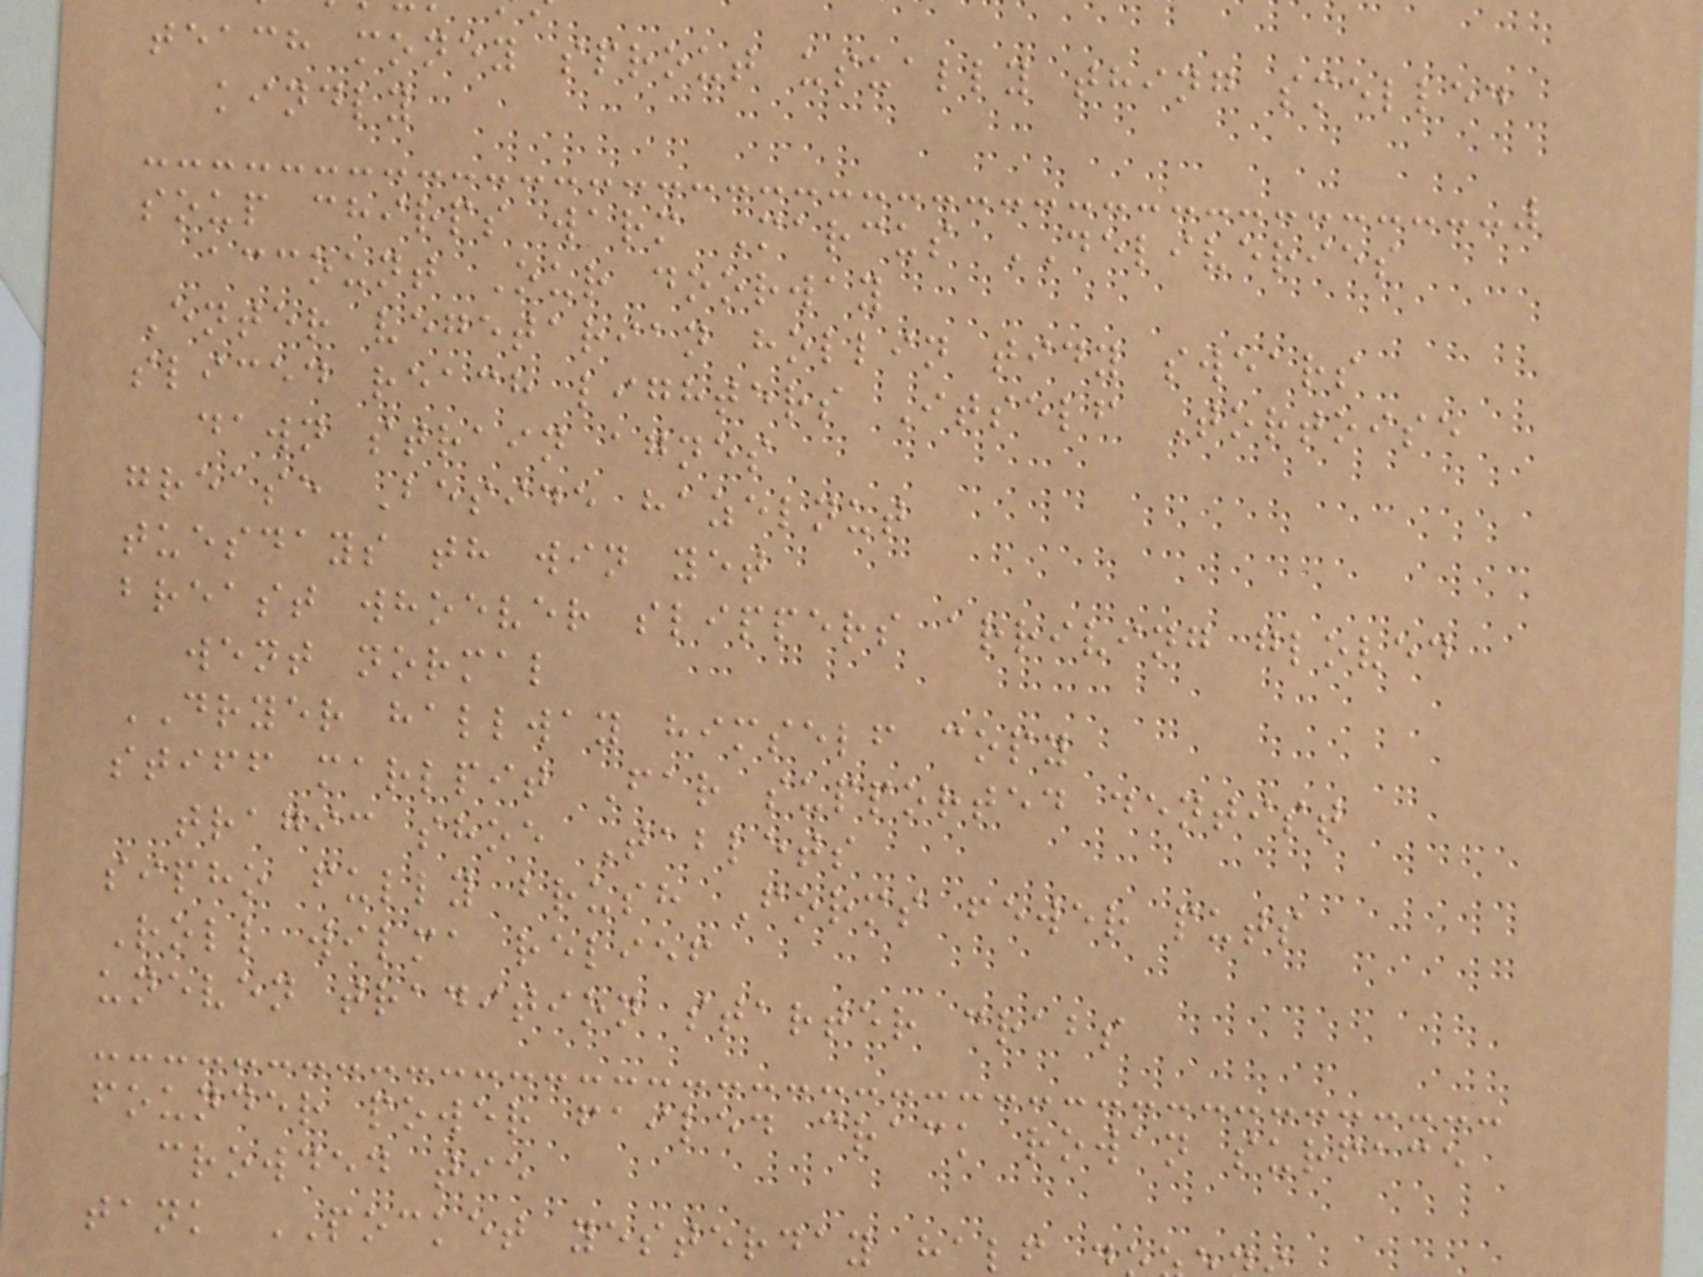teach money sprout usually thing smelled
kindly
soup chirps warm Marcus DELIVERIES
account Our doorway
Enter vegetarian hollin tidy swears
sliced reach lighters Itself Tortoise
dawn strain agnes
grease Beside hazelnut
tuesdays th win yet
breast whoever slippers arriving gloved
went normal
DRYER hallway himself copy
stiff marlpit Far supported dentist
tragic shoe Tablets
sipho fully brush Forms fewer puts
Roll wilma relief
uneven tradition starter crabs
founder power failed crack rowan surface
crowded tie
tank POCKET yesterday half
